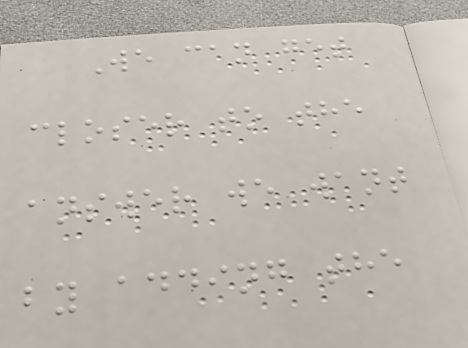We can get
closer to the
answer we want
by adding the
